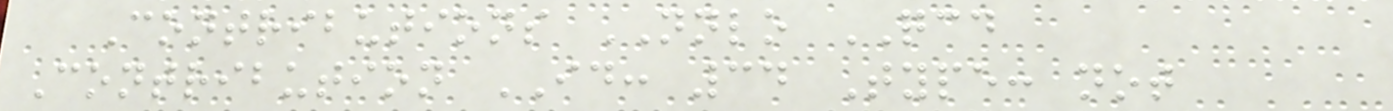Contributions NNLO QCD
Contribution ID: 34 Type: not
